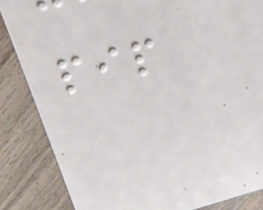pip
